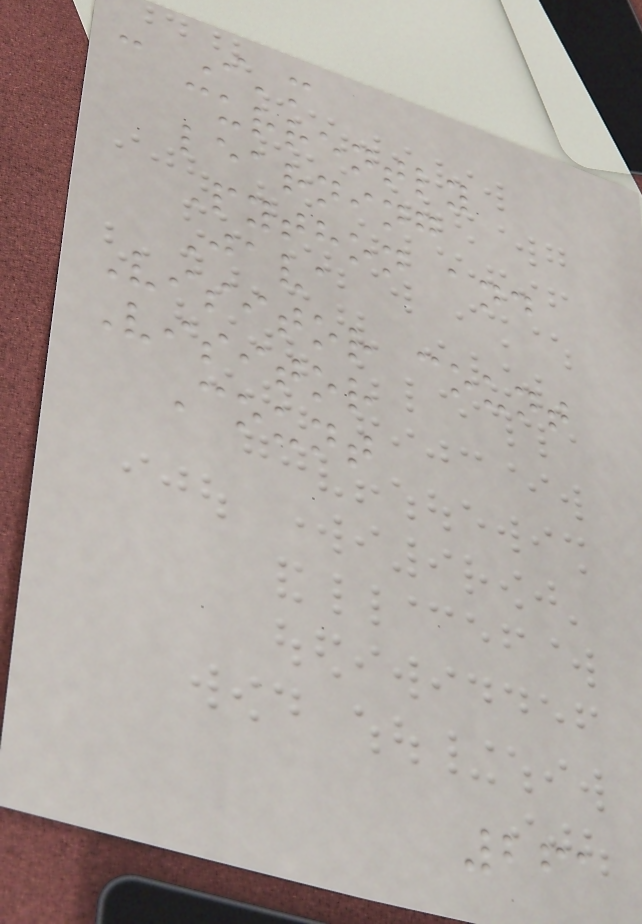- I'm
currently
learning
Python and
Java
Visitor count
Visitor
Count
261
